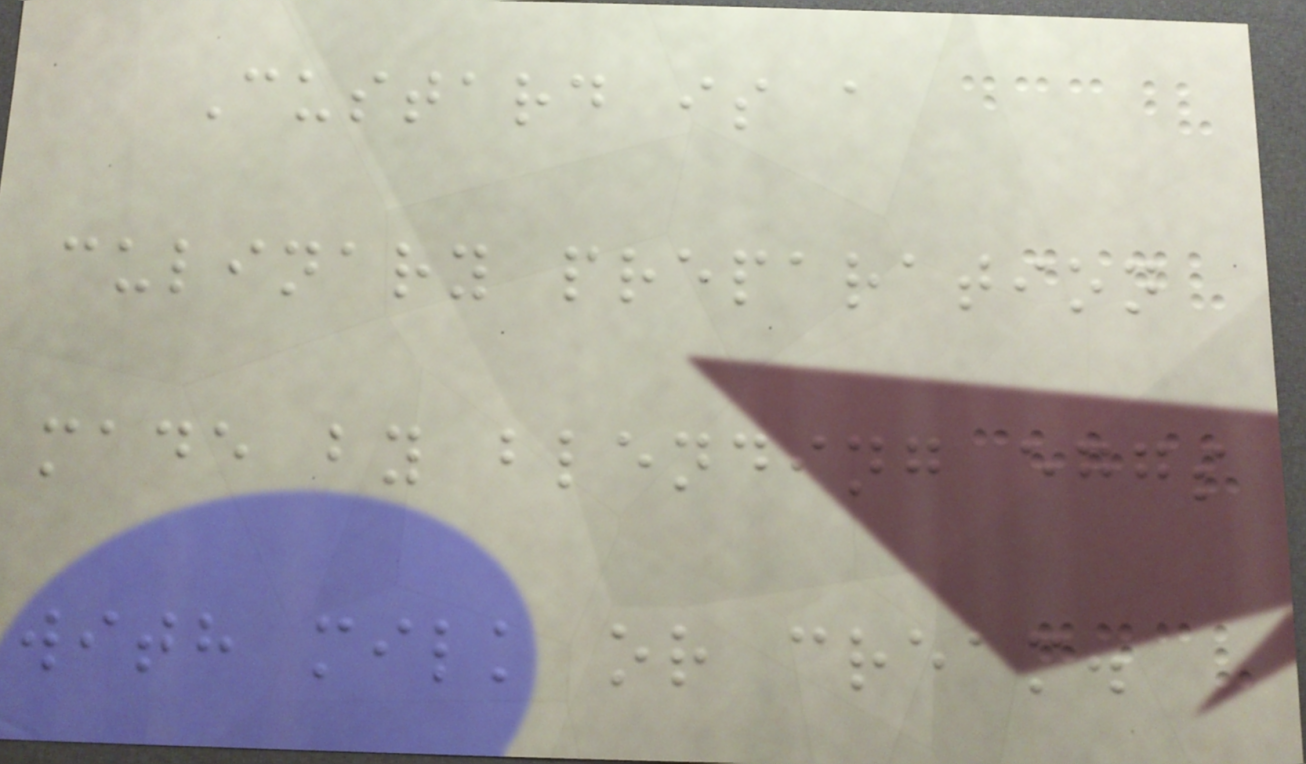Custard is a
culinary preparation
made by blending eggs
with milk or cream.
